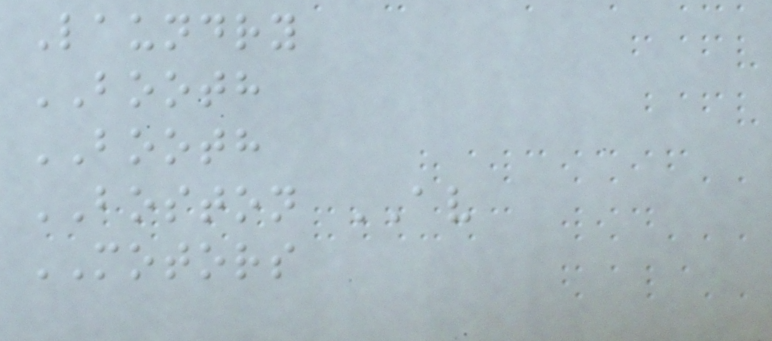Laundry
BOOTH
BOOTH
BOSTON AV
MOTORS
